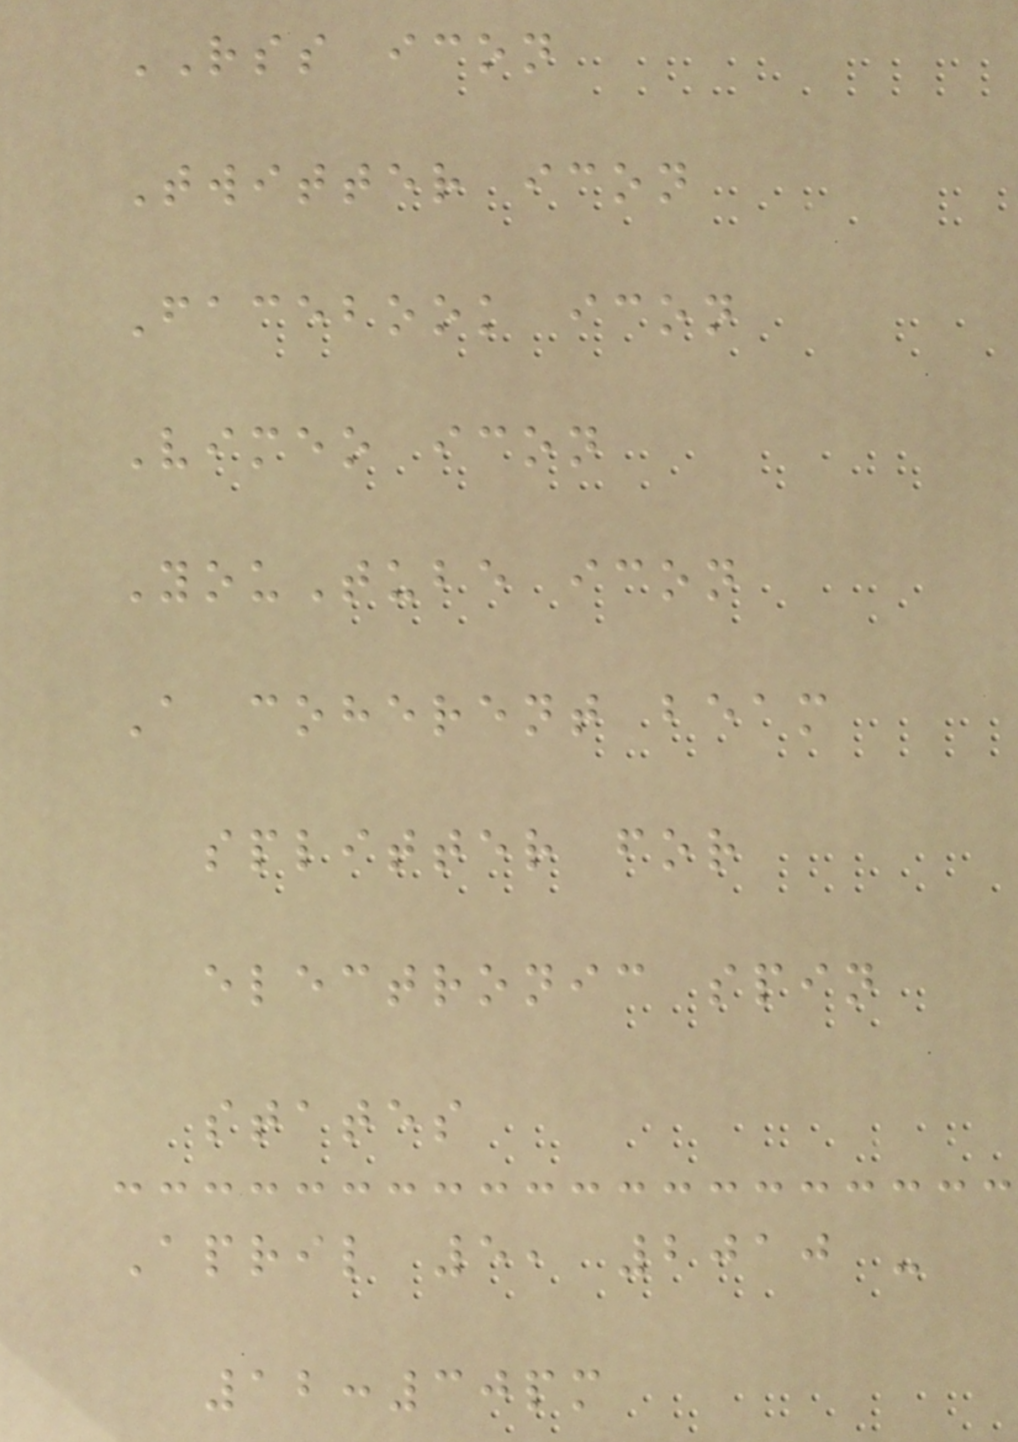RSS icon
Twitter icon
Facebook icon
Vimeo icon
YouTube icon
A coherent beam
splitter for
electronic spin
states
April 5, 2010 -
12:30pm
